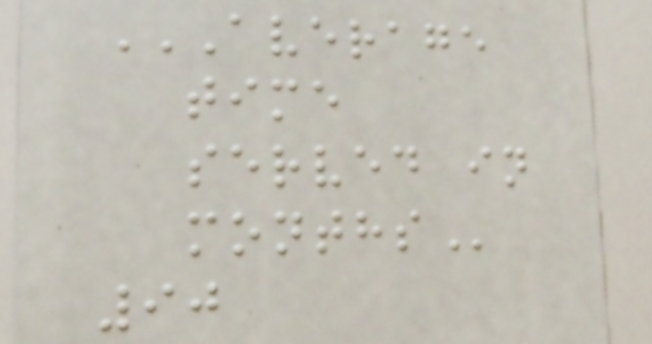AVERAGE
TIME
SERVED IN
MONTHS
90
